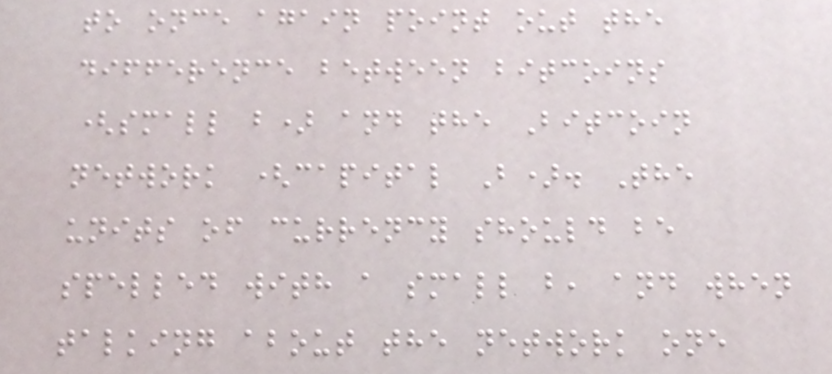to once again point out the
difference between bitcoins
(small b) and the Bitcoin
network (capital B). The
units of currency should be
spelled with a small b, and when
talking about the network one
